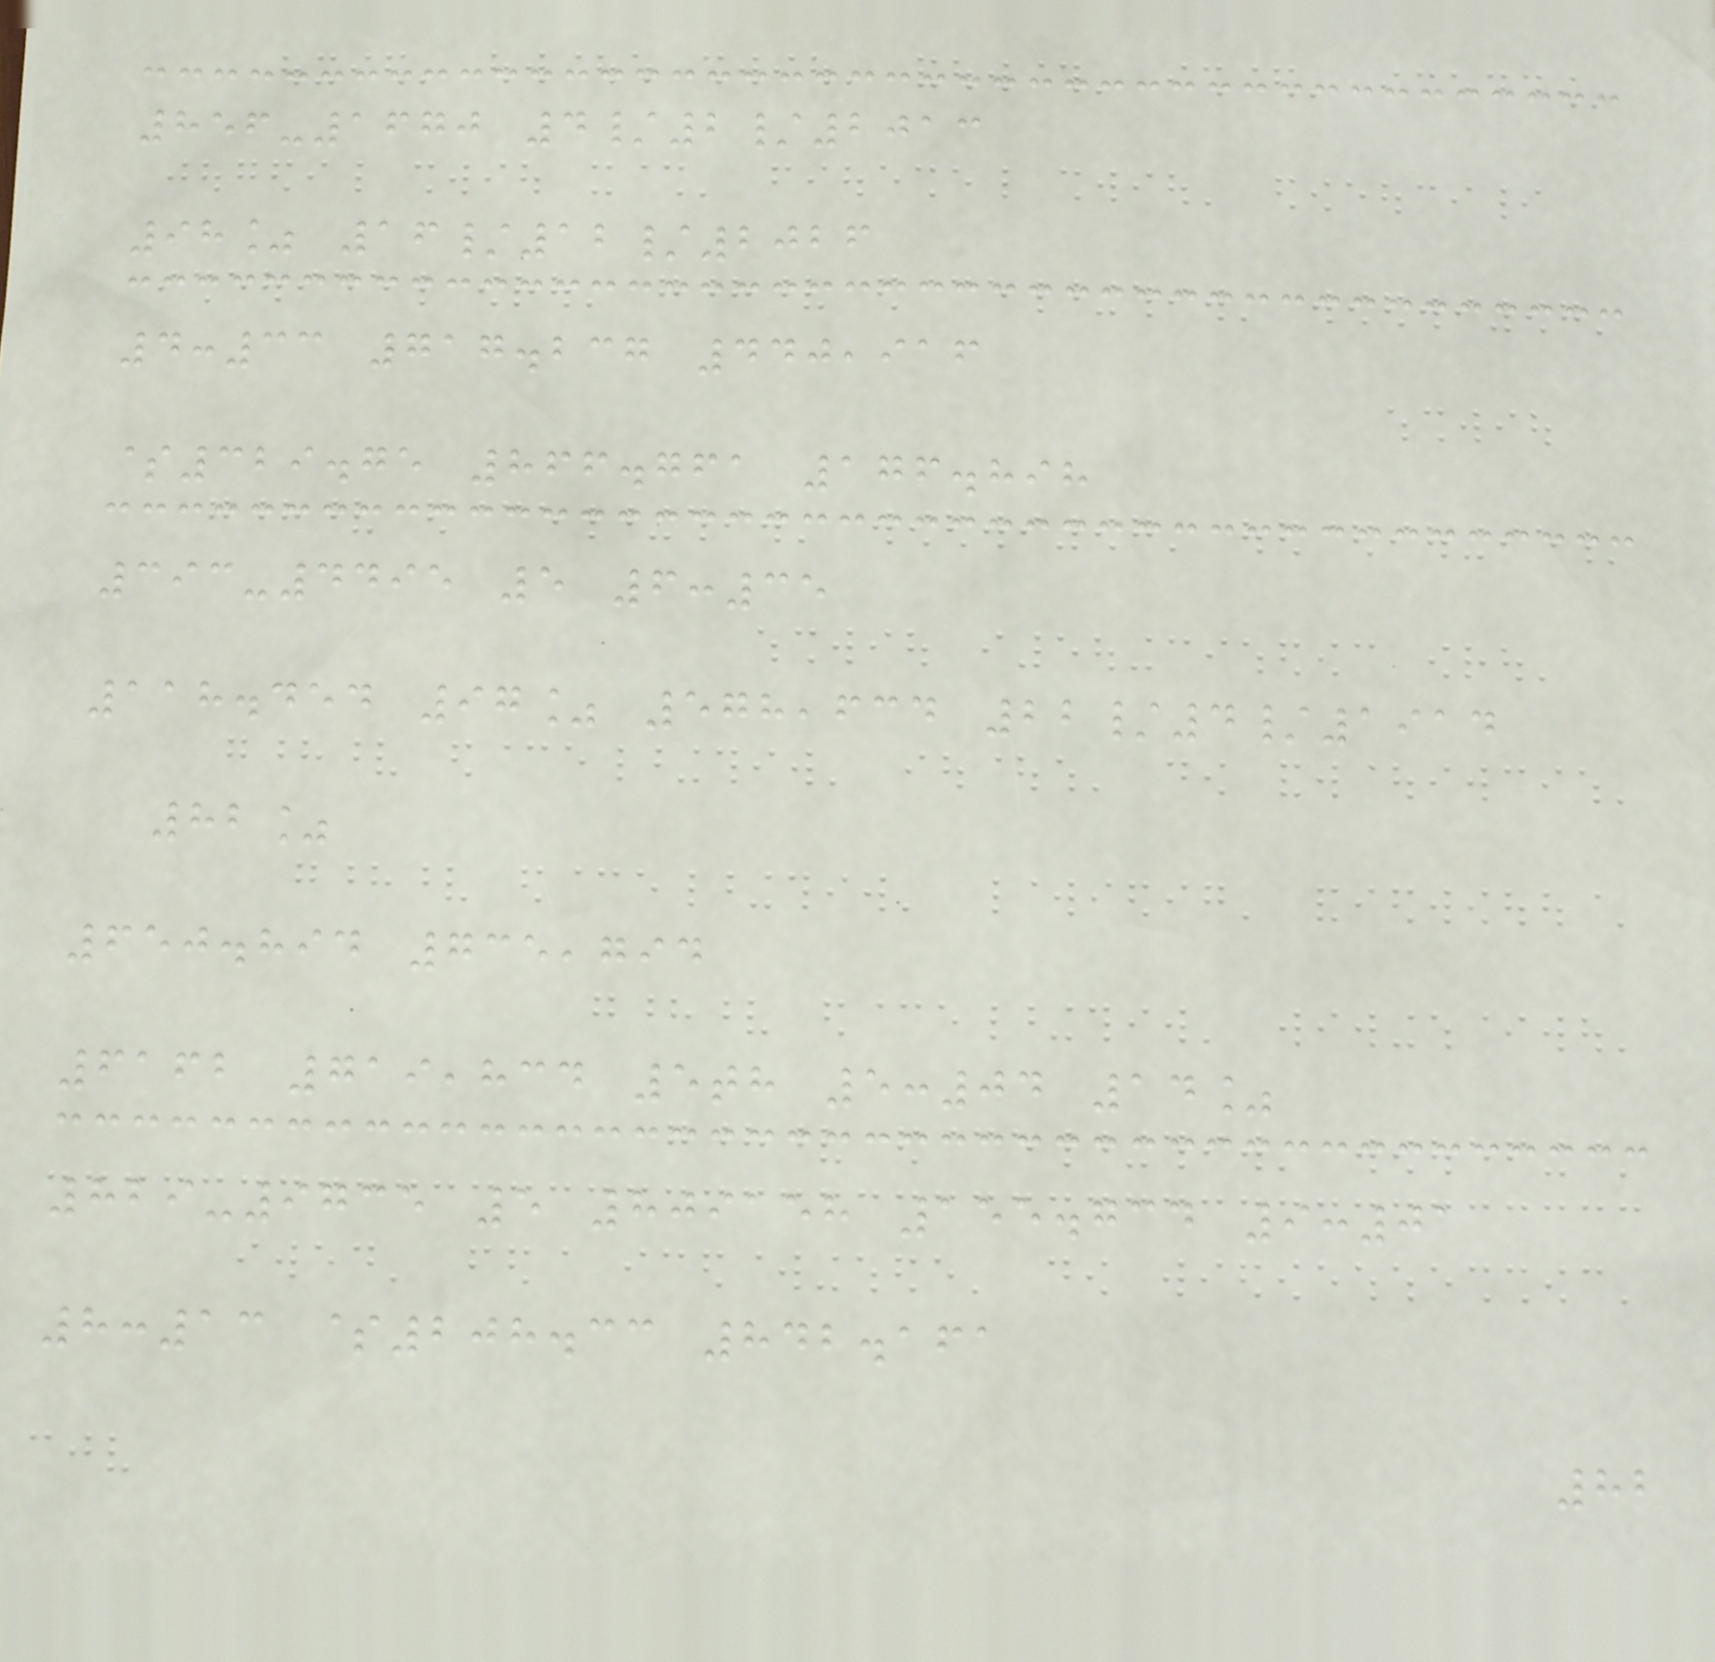856-1670 4/2/2013
98% 16/12/2026
4:33 717.237 440,916
$329.75 866.761 176.898
393-4495 5 6:35
118.454 97% 578,634 22/4/1914
82%
650.894 735,794
6162 719,834 5th 5:04 14%
829-9735 5 809158 155.734 9:01
8:13 $208.33 842.161
82
